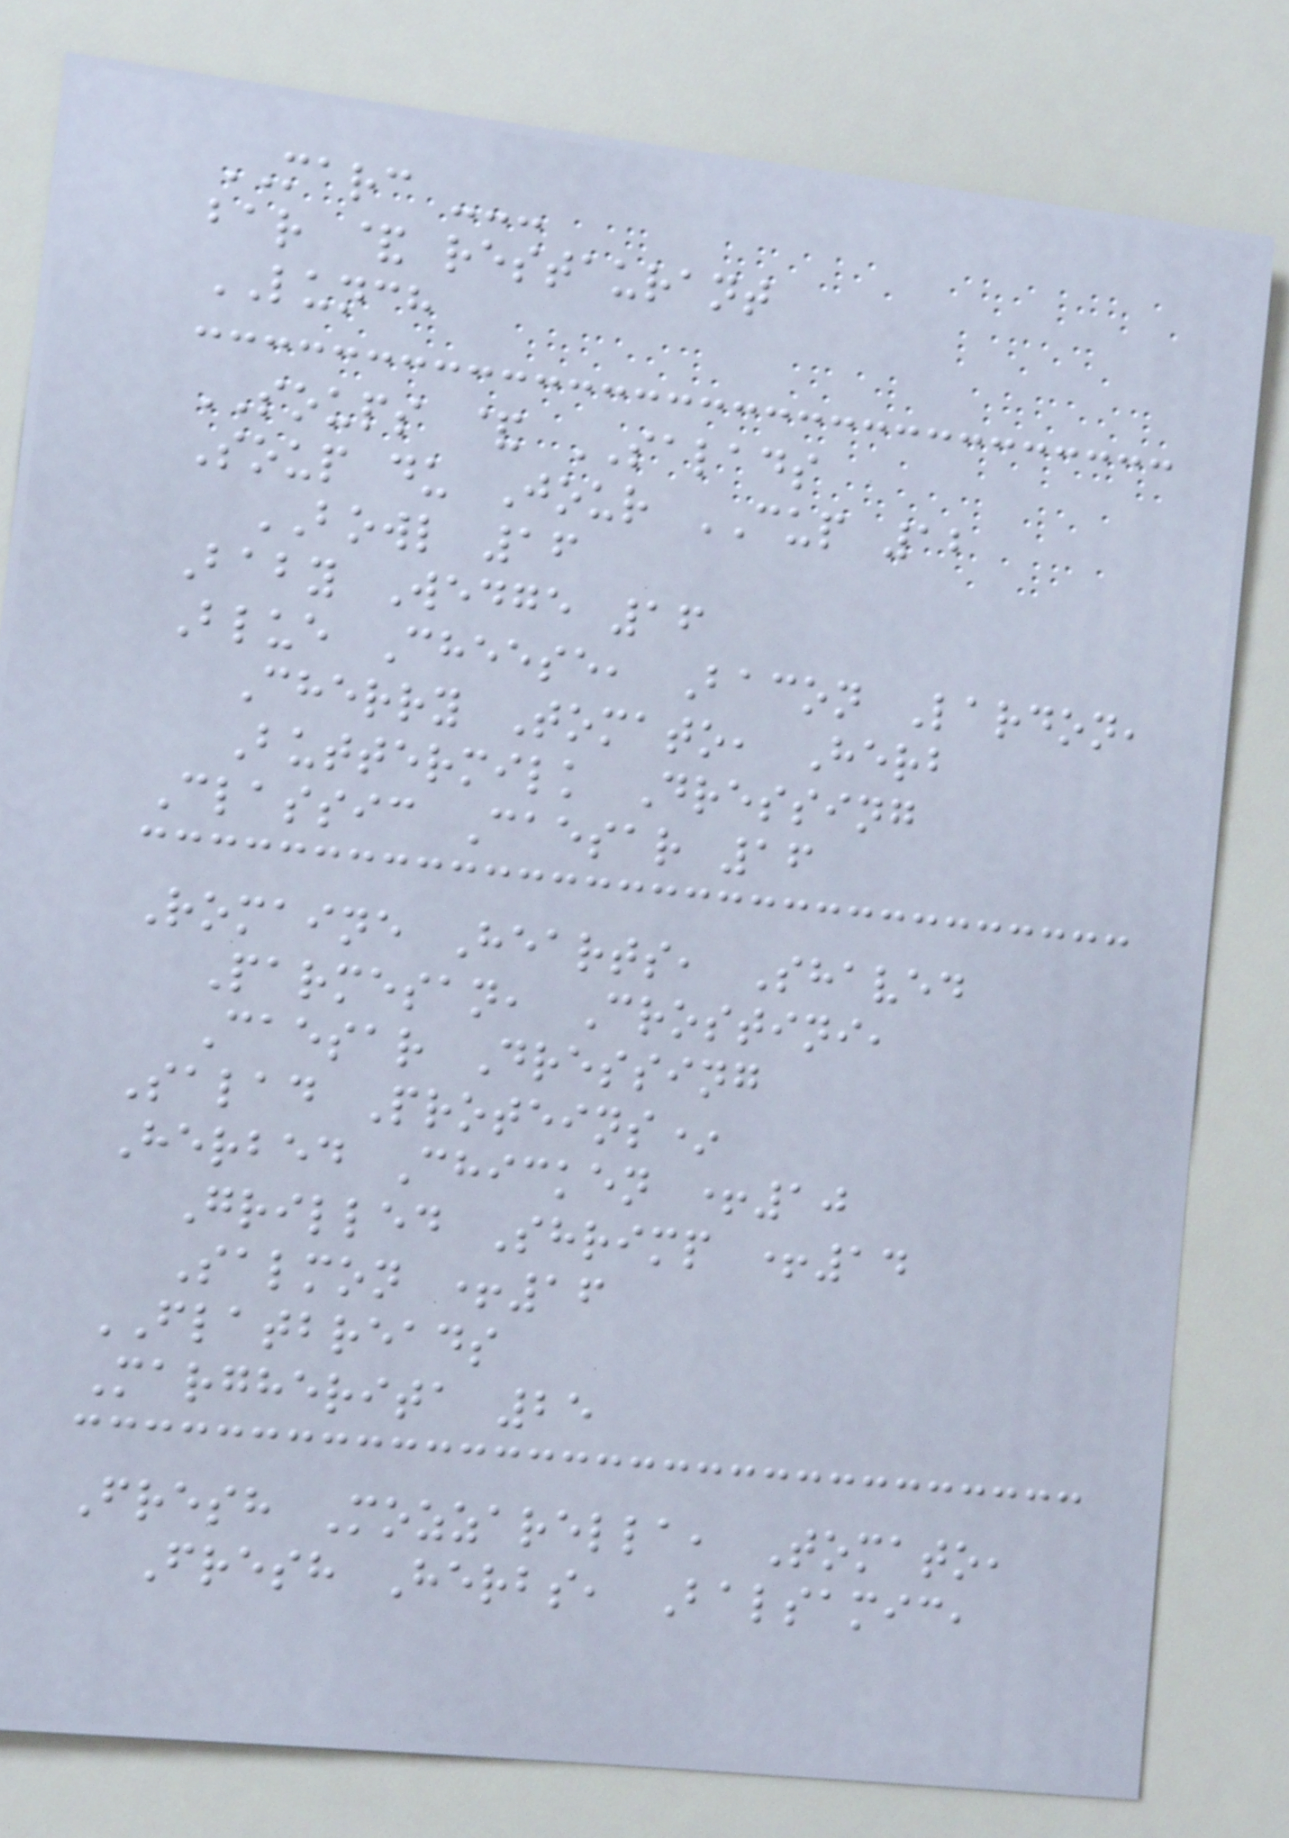MARC ---
bar & restaurant
LUNCH
SOUPS & SALADS
Soup du Jour CUP 12
BOWL 16
Baby Wedge 16
Blue Cheese, Bacon Lardon,
Cherry Tomato, Herb
Buttermilk Dressing
Classic Caesar 16
Romaine Hearts, Shaved
Parmesan, Crostini,
Caesar Dressing
Salad Proteins*
Herbed Chicken +10
Grilled Shrimp +14
Salmon +16
FLATBREADS
Margherita 25
Fresh Mozzarella, Tomato,
Fresh Herbs, Balsamic,
